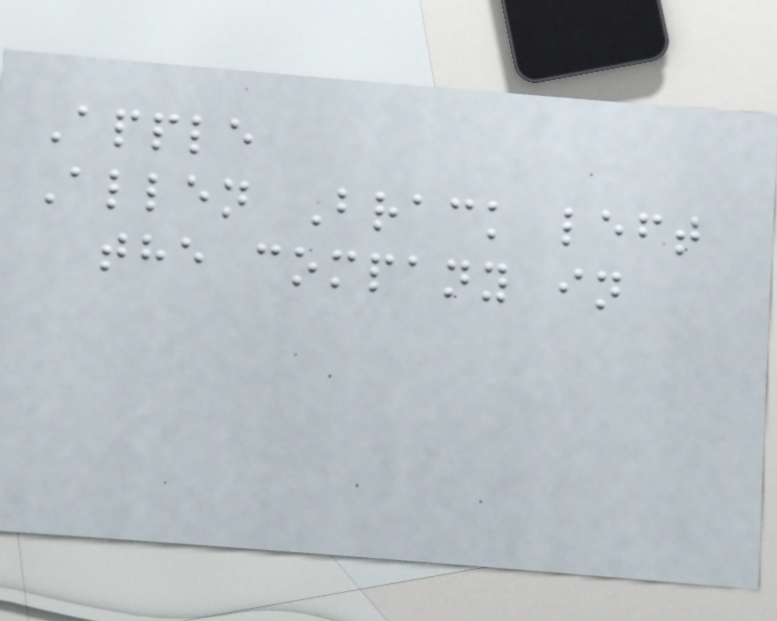Apple
Allen Brack left
the company in
